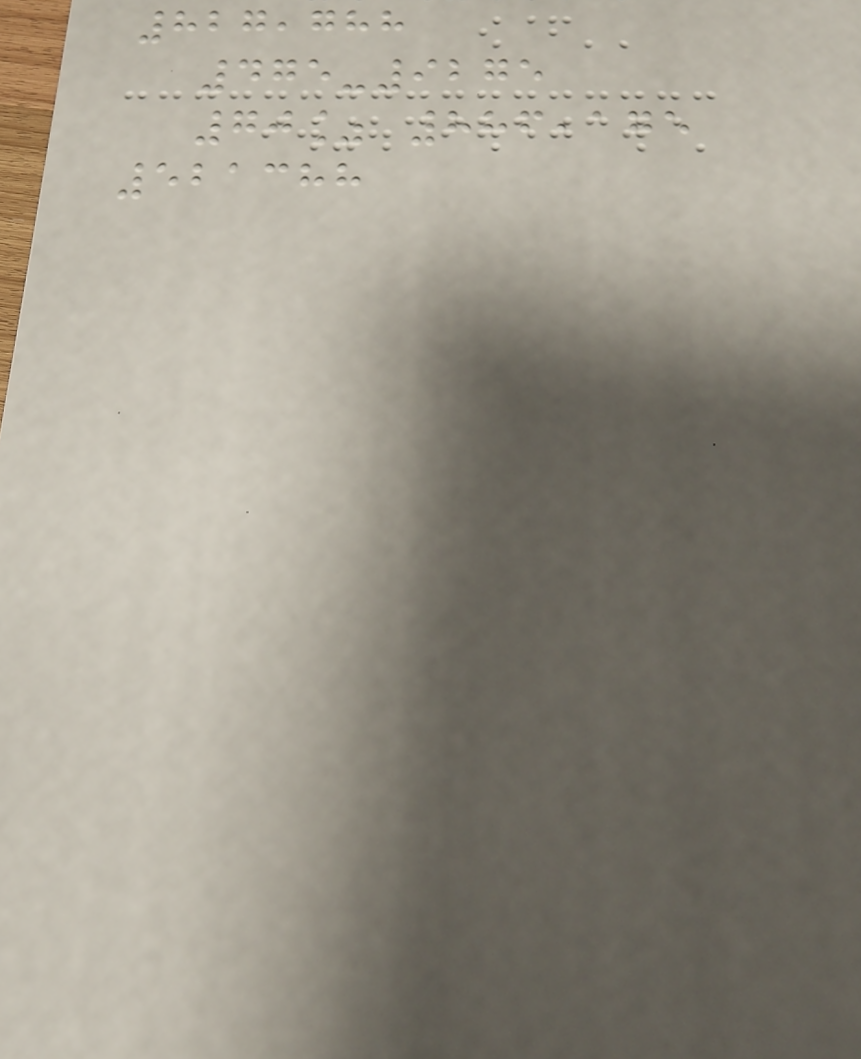827,788
475-9275
70% 886,175
521388
